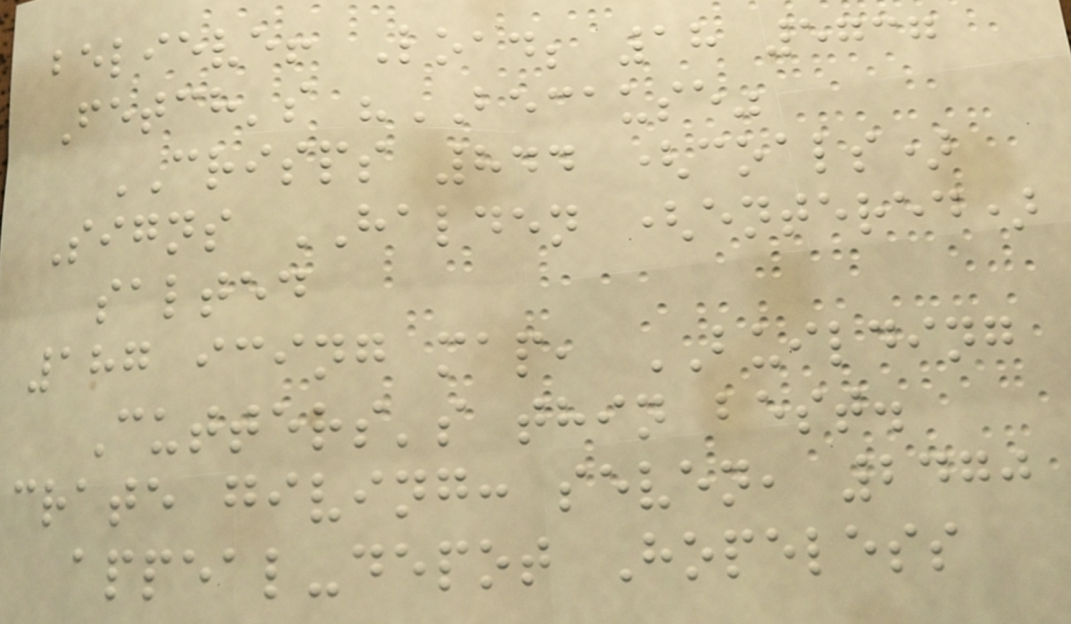believe! Load; 18 5737
Fetch's "BECAUSE"
CRISPS 844 (coals)
Signs HALDEN (entered)
salted
187 icing map, BUILDING
Cutters's thin best.
crate giving: seven, 2470
appeal-depot Hopeless
